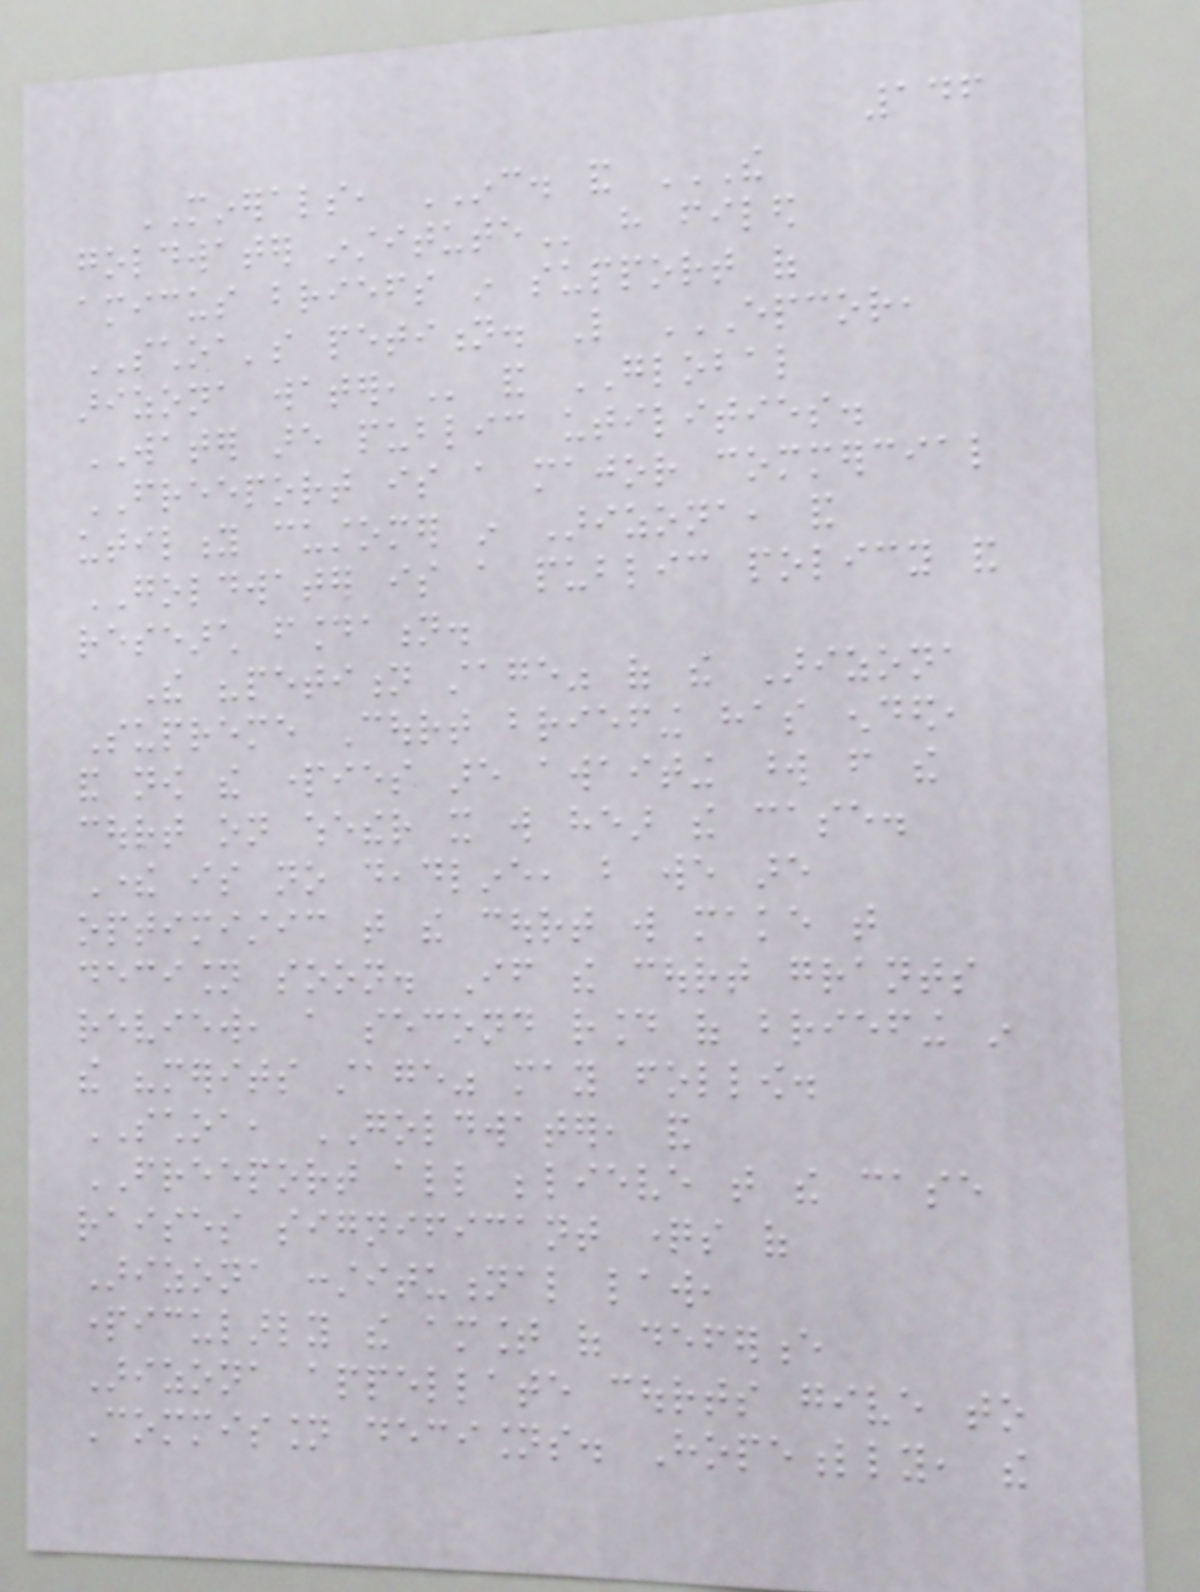146
MINERALS, INC. and THE
GOLDWATER INSTITUTE have filed
amicus briefs in support of
SCHOA's petition. Like EPCOR,
ARIZONA WATER, and GLOBAL
WATER are public utilities.
FREEPORT is a major commercial
utility customer in Arizona, and
GOLDWATER is a public policy and
research foundation.
The "petition stage" of the Arizona
Supreme Court briefing has ended,
and now the parties are awaiting word from the
court on whether it will hear the case.
There is no deadline, but we are
optimistic that the court will make that
decision soon. If the court grants
review, a second round of briefing in
the "merits stage" may follow.
SCHOA, GOLDWATER, and
FREEPORT all believe that the case
raises significant questions of
Arizona constitutional law,
particularly the amount of deference
Arizona appellate courts give to
Commission decisions. Hopefully, the
